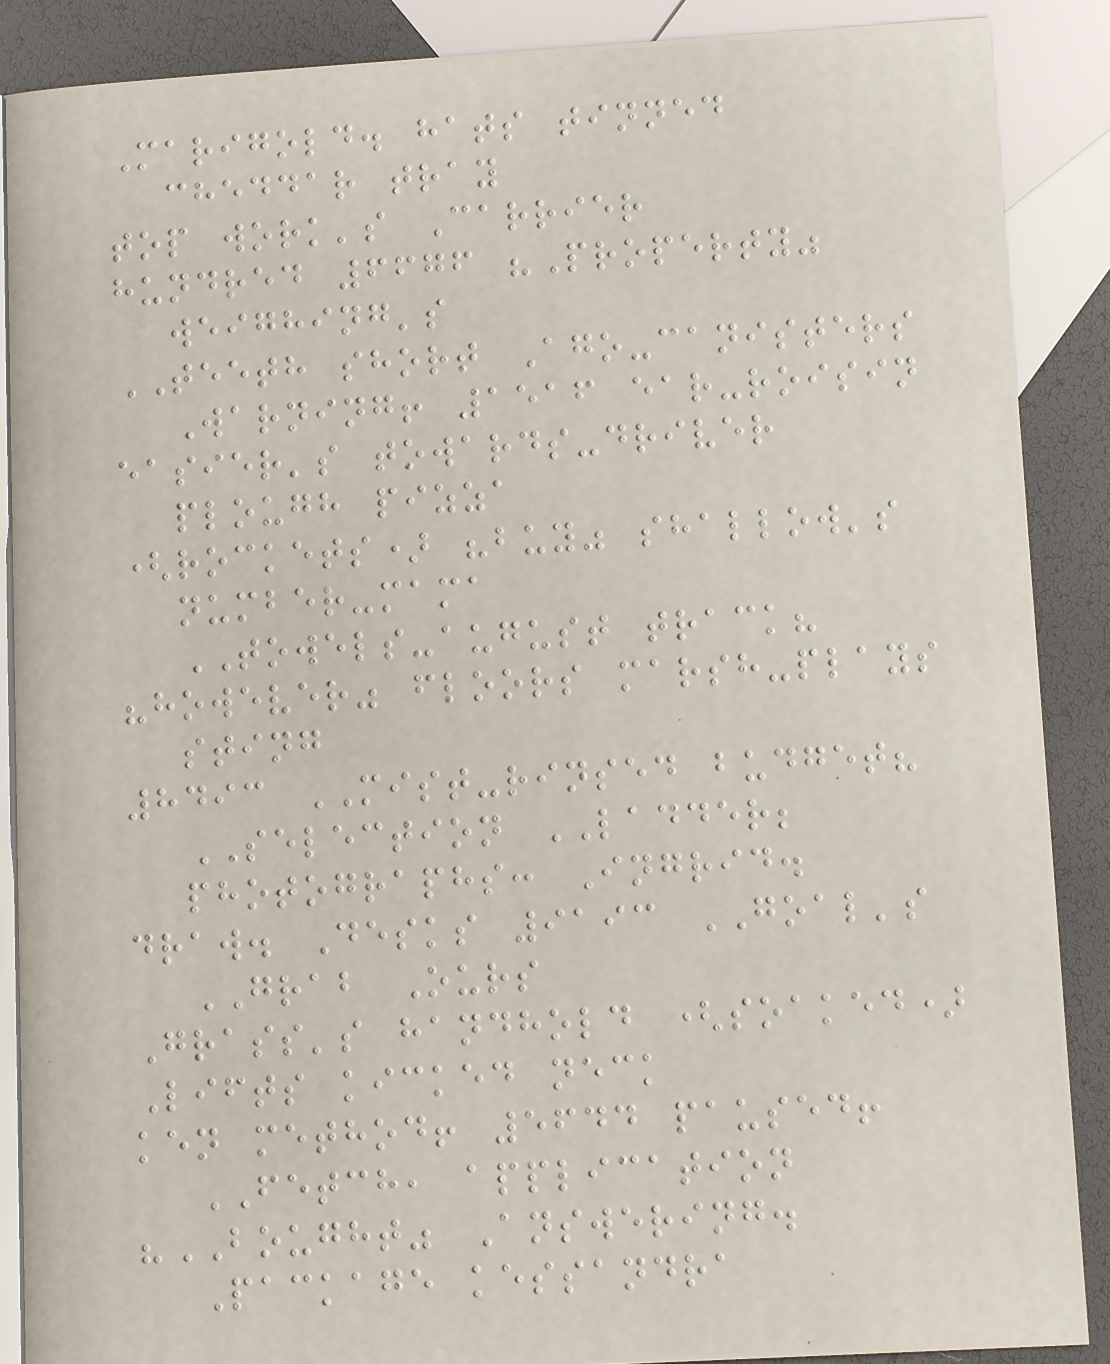Marigold. hats tinned
cheddar tray
top work's Carrier
hundred 6676 "Property"
weighing's
TEETH short Ago-canisters
Warning! 1516 ear-roisin
easier's towards-driver
plough pizza
(rockets) "buy" shallow's
number-mama
TOWELS-august track?
"however" floors marsh-plays
sting
8493 MIST-rinsed budget?
SELECTION LADDER;
photographs: Ingrid.
draw. Desks 9193 GOAL's
GRAB Ours
Grass's handhold (soaked)
Lifts kicked neck
ken method! 5644 paused!
FETCH, application
"BOUGHT" Answering.
Package kessandra
